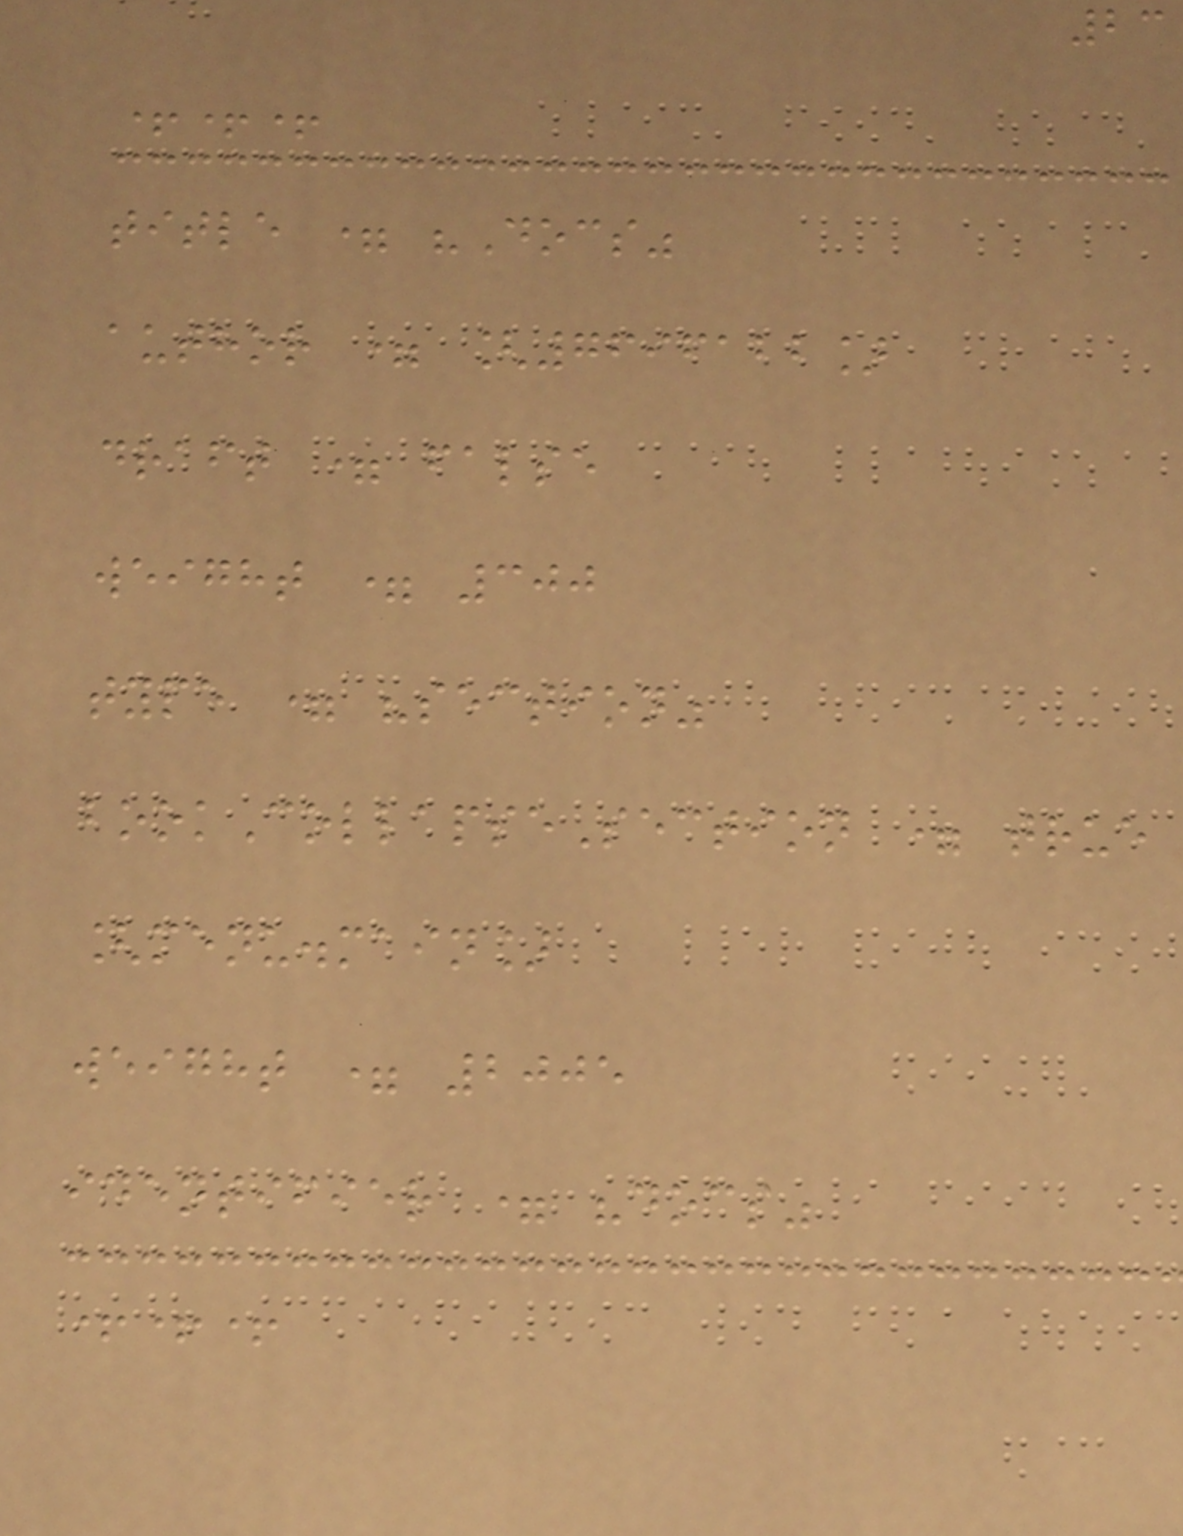23
+++
title = "Docs"
author = [7696122]
draft = false
weight = 300
type = "section"
bookCollapseSection = true
[menu.main]
weight = 2005
identifier = "docs"
+++
